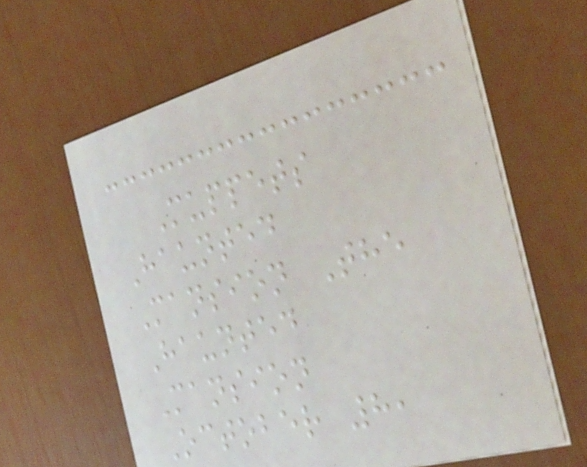Muppets
Haunted
Mansion The
Haunted
Mansion
October 8,
